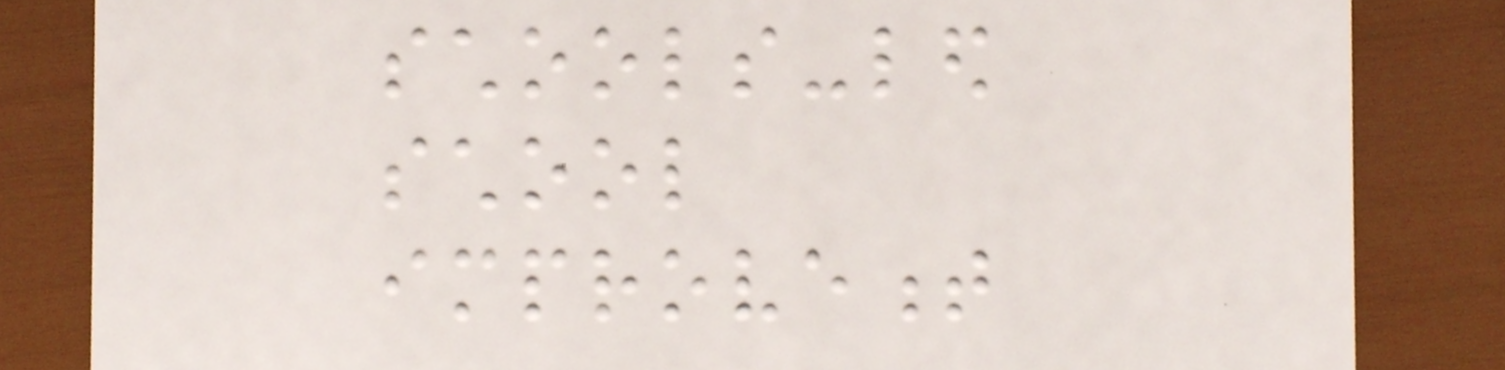schools-led
school
improvement
